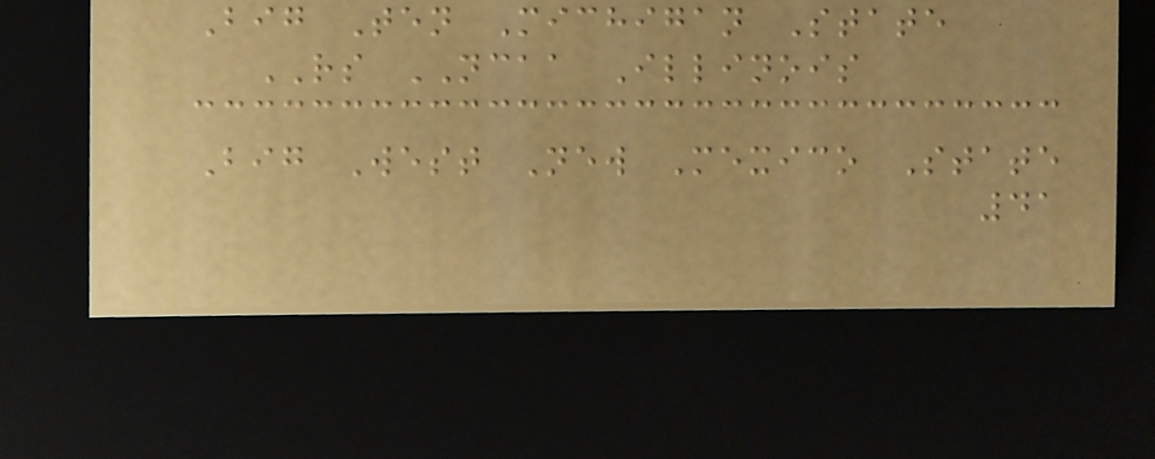Big Ten Michigan State
RS NCAA Illinois
Big West New Mexico State
41
